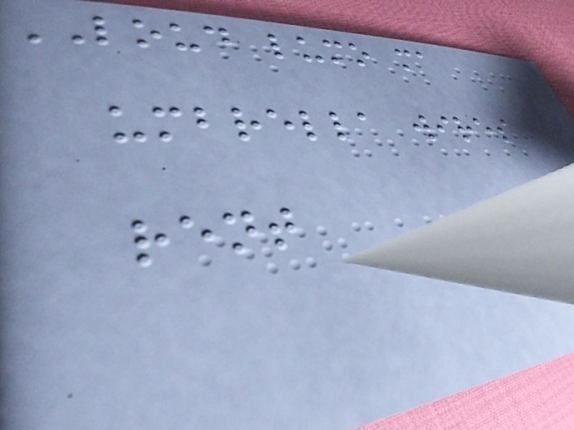LOUD lumo ma
umbrella wires
rent
